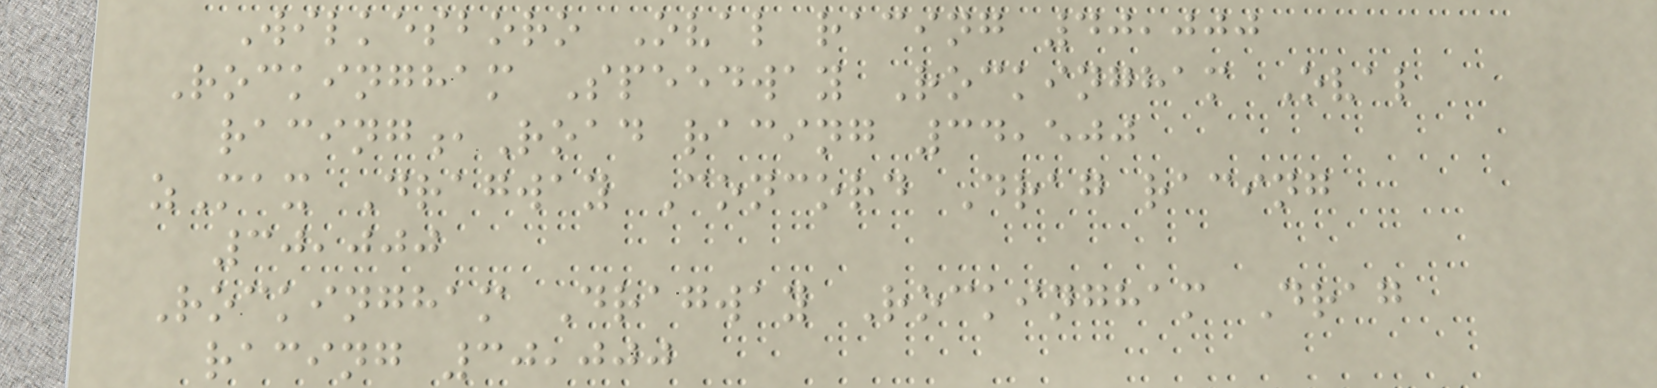Wilkesboro Oval racing 40,000
Rockingham Speedway Rockingham Oval
racing,Road racing 34,500
zMax Dragway Concord Drag racing
30,000
Rockingham Dragway Rockingham Drag
racing 30,000
